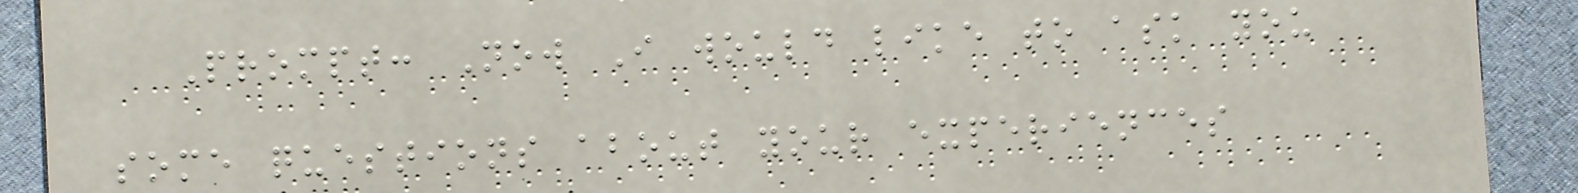Prompt: Now I would like to ask you
some questions about your experiences
